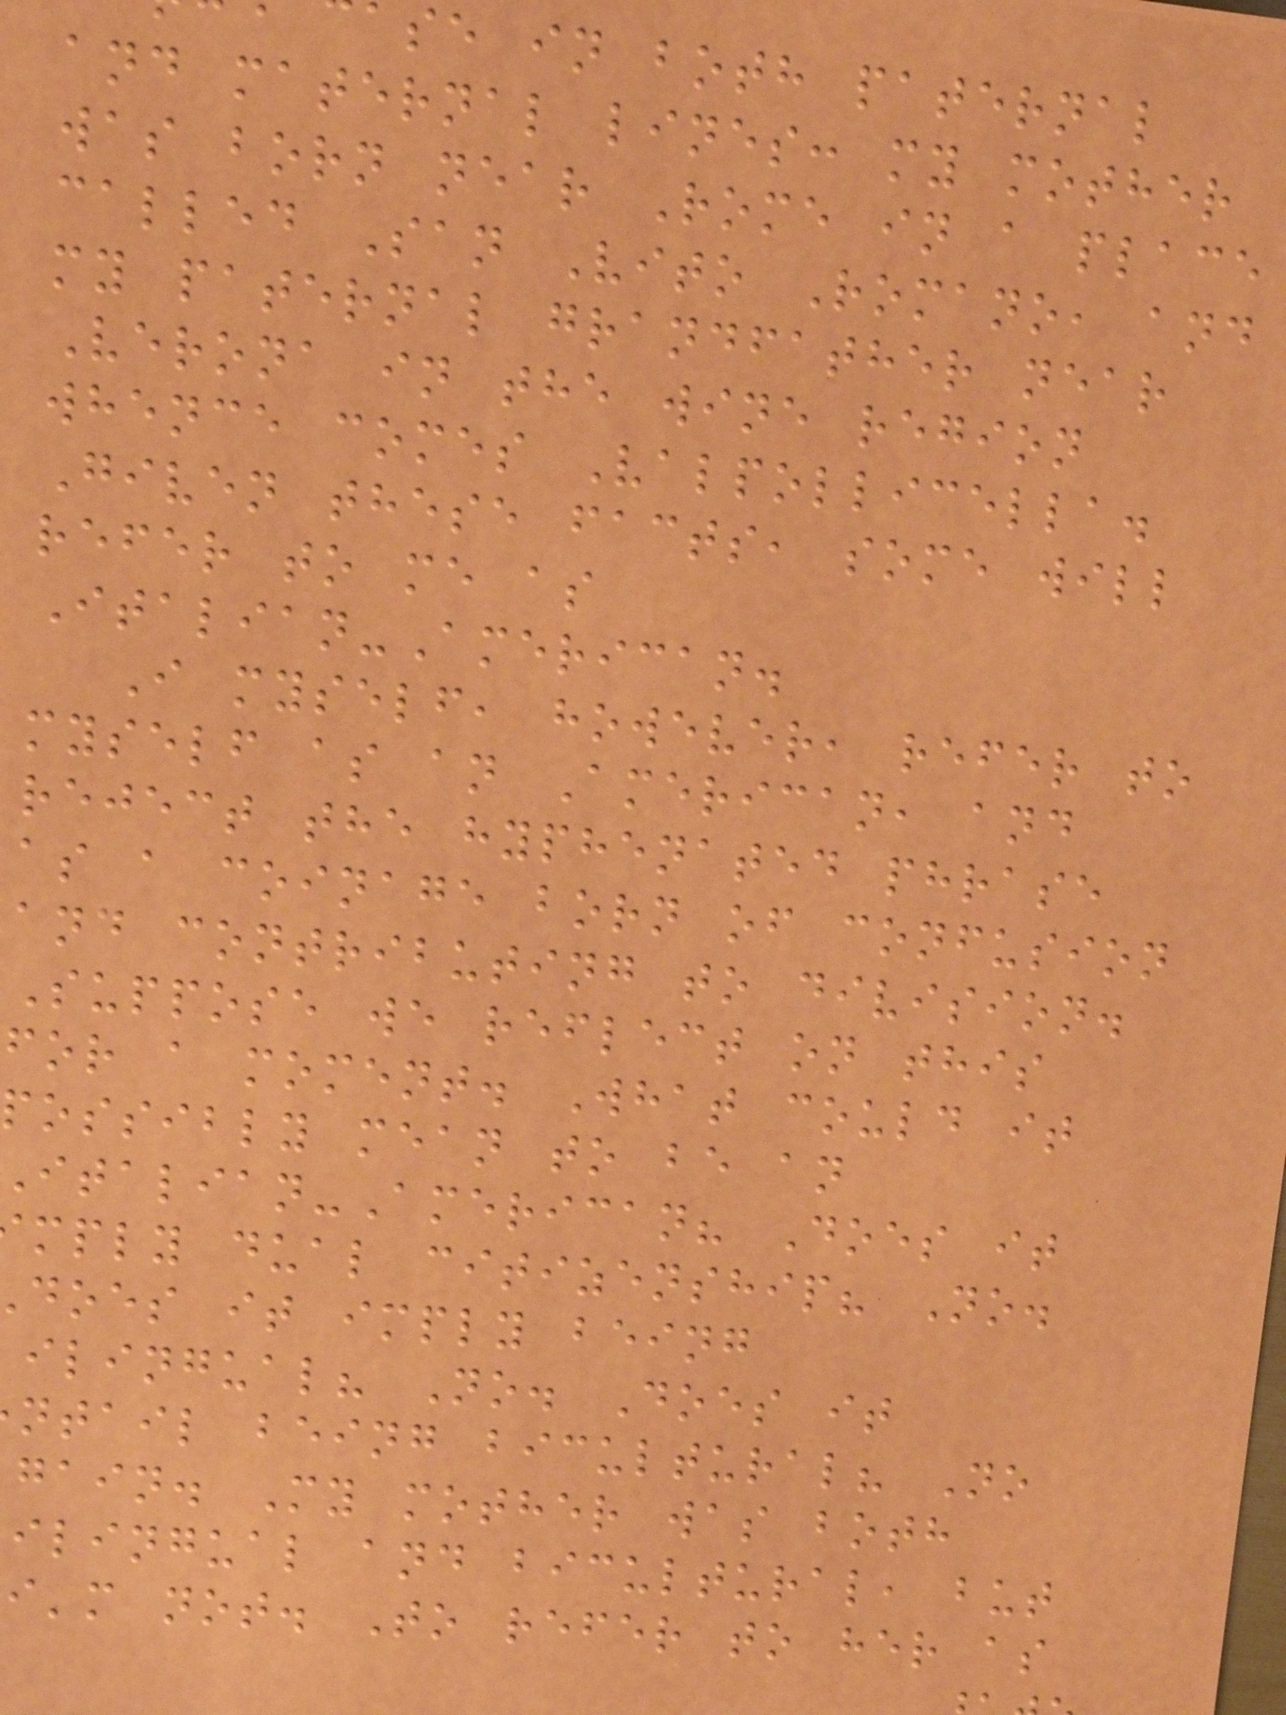ase in both paternal
and maternal lines: my mother
was born near Rome in a place
called San Vito Romano, and
my paternal grandfather near
Verona in the wine region
whence comes Valpollicella.
Given these facts, some will
refer to me as
Italian-American.
I myself, however, refer to
myself as an American, and
reject the hyphenated phrase
as a coinage born of confusion
and contributing to division.
Suppose we reflect on this
for a moment. What could it
possibly mean to be an
talian-American? Does it
mply dual citizenship? No.
does it imply being
ilingual? No. Does it
ntail being bicultural? No
gain. My mother was both
ilingual and bicultural, but
i'm not. To refer to her as
